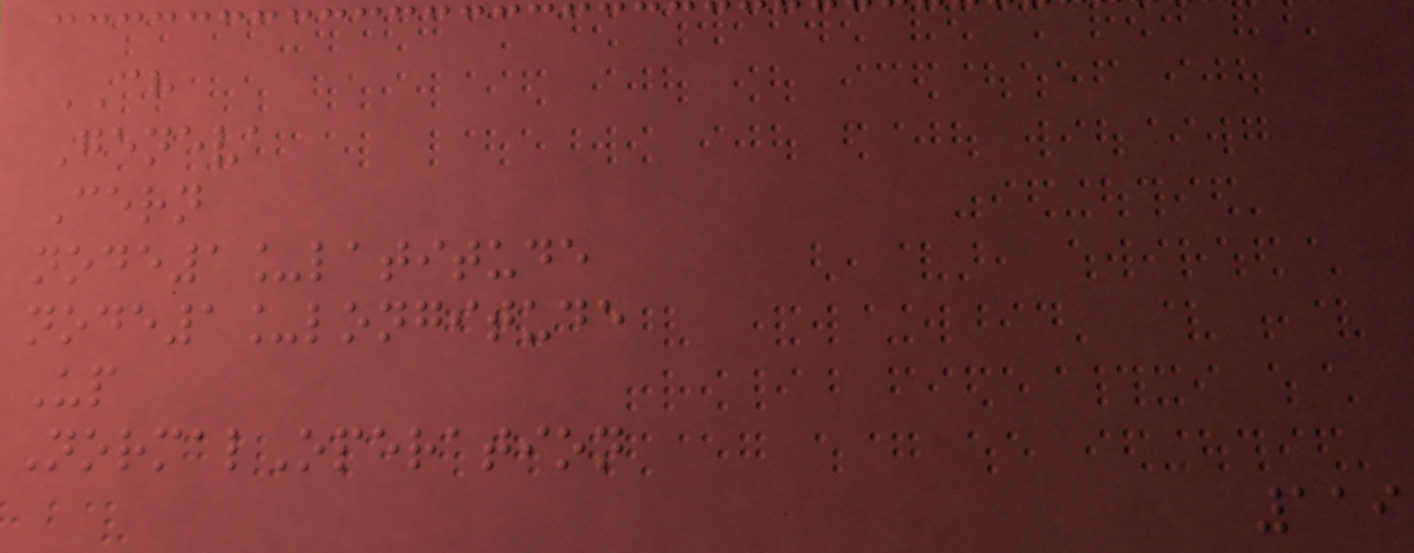CH
Geneva
Cern
node1_latitude
node1_longitude
Up
NormalOperation
119
